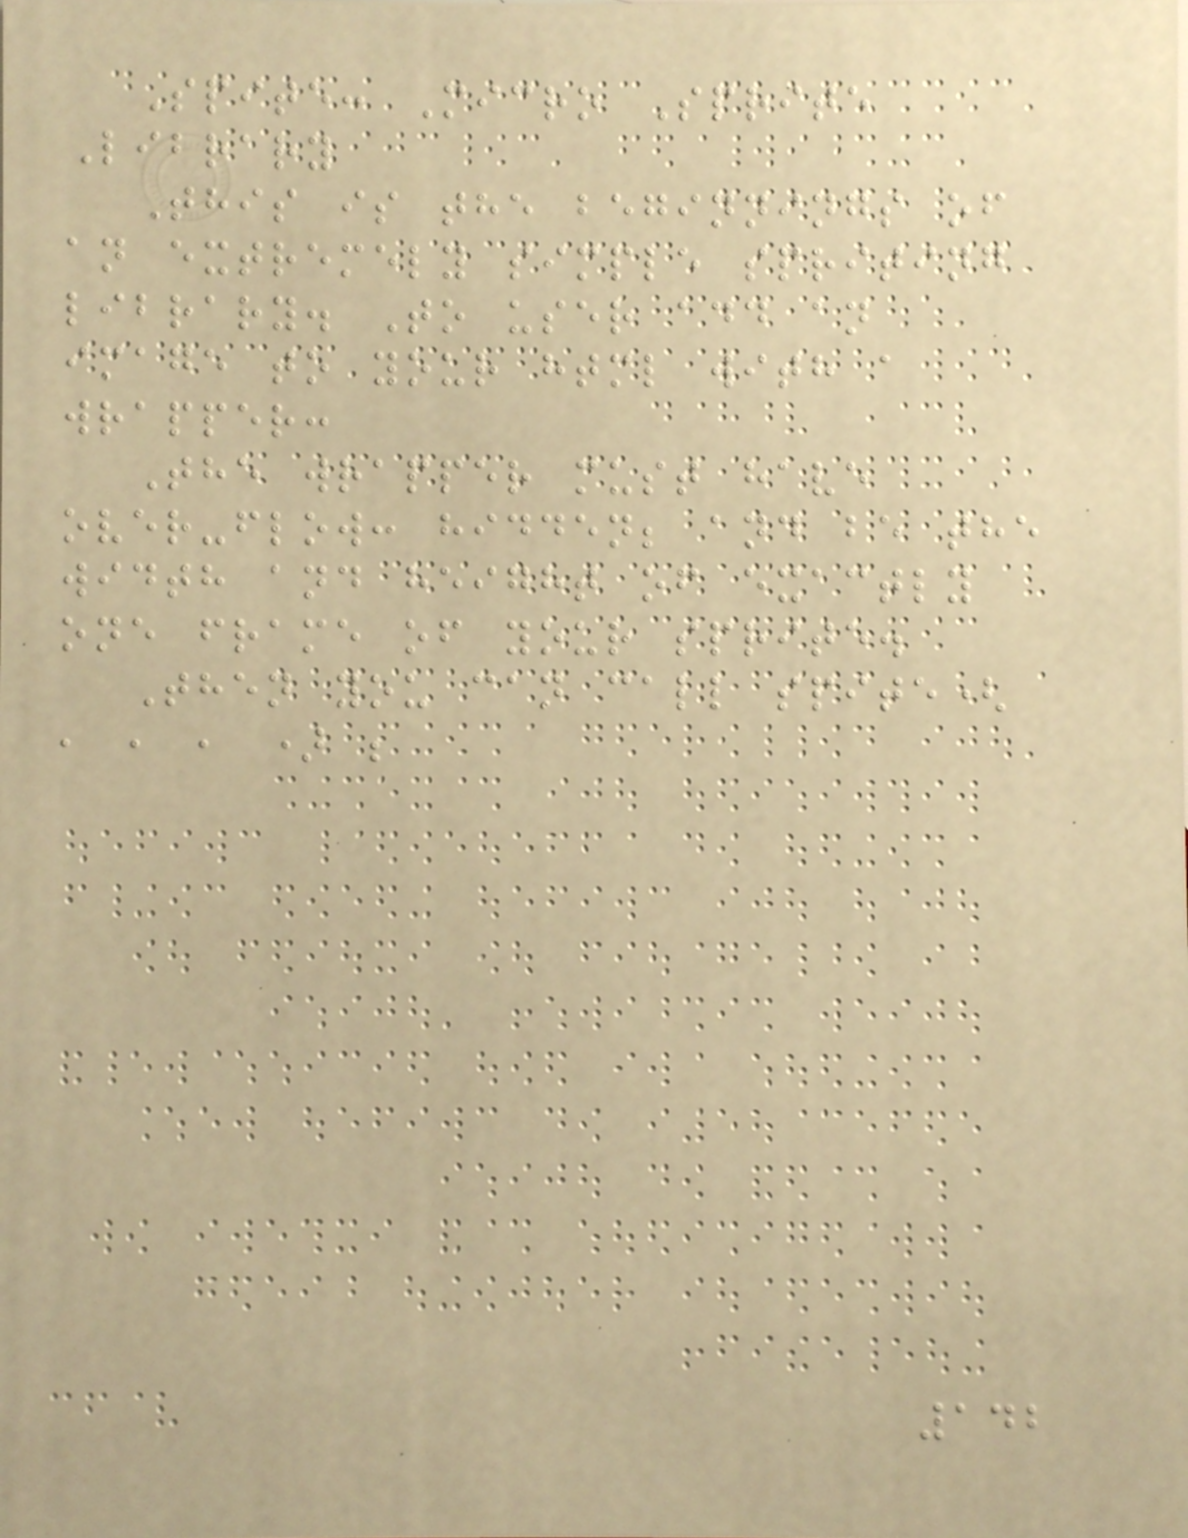Spite: Micro Sprite
Library
This is the beginnings of
an extremely simple spriting
library. To user add an
image to your html with a
wrapper:
The wrapper must have
over-flow: hidden; and be the
width and height of exactly
one frame of your sprite.
Then you can call spite(
, , , ) ;
142
